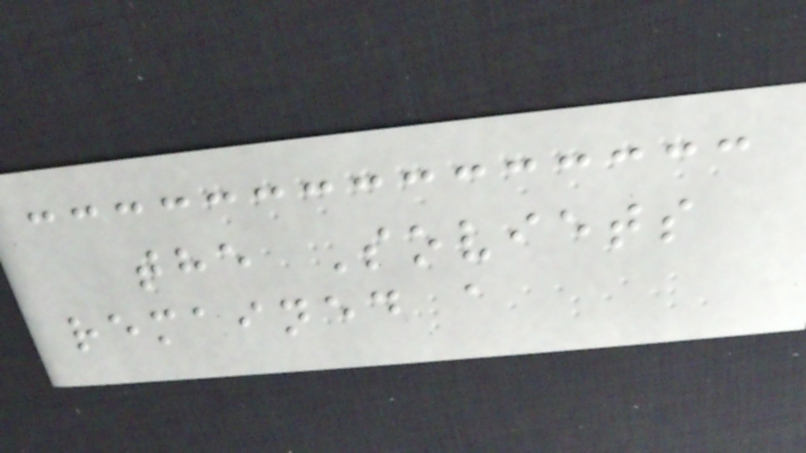the Soviets
remained a
